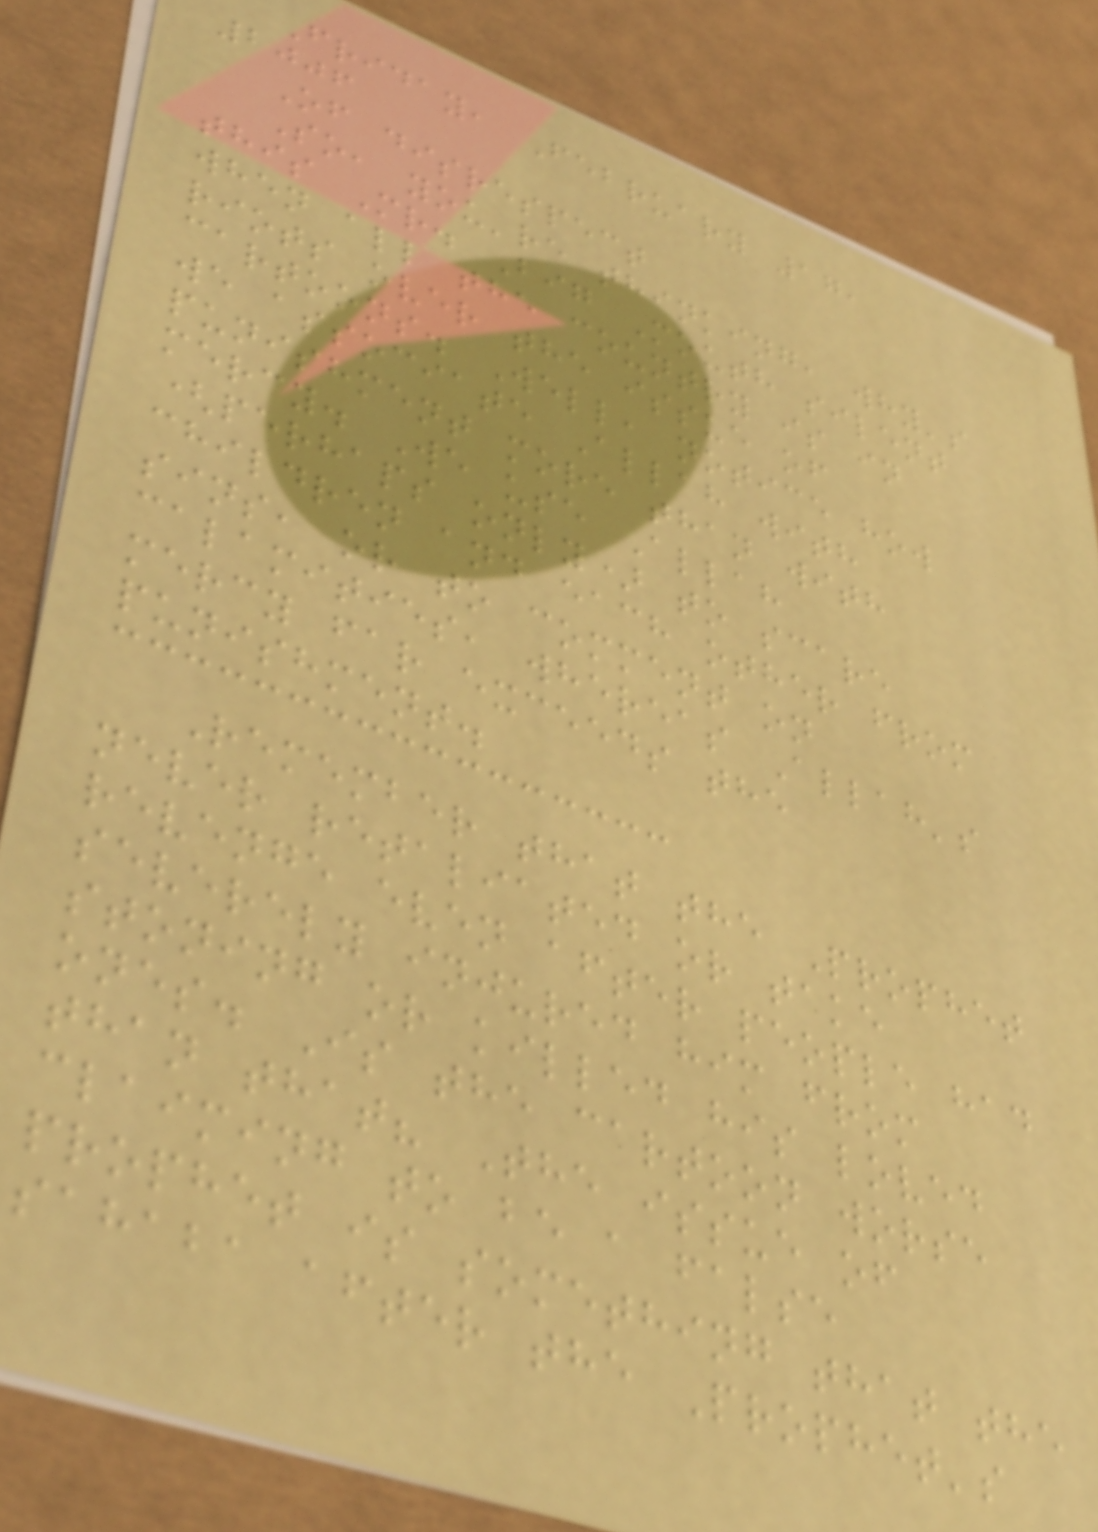Friday, February 17,
2006
Of disrespect
So, you're thinking, why's
this Mr. Big Mouth silent
when all the country is in
riots over the issue of
cartoons. Well, notice how
we associate Allah with
punishment more than with
mercy. We use Allah
(perhaps only) to scare
children and each other from
sins, or to comment on
calamities, whereas Allah's
mercy far exceeds the
punishment.
Remember that the Prophet
never retaliated or take
revenge even after people had
severely injured him from
stoning or killed his loved
ones. Is the cartoon worse
than that? The issue of
claiming to be a false
prophet is something that the
sahaba after the Prophet's
